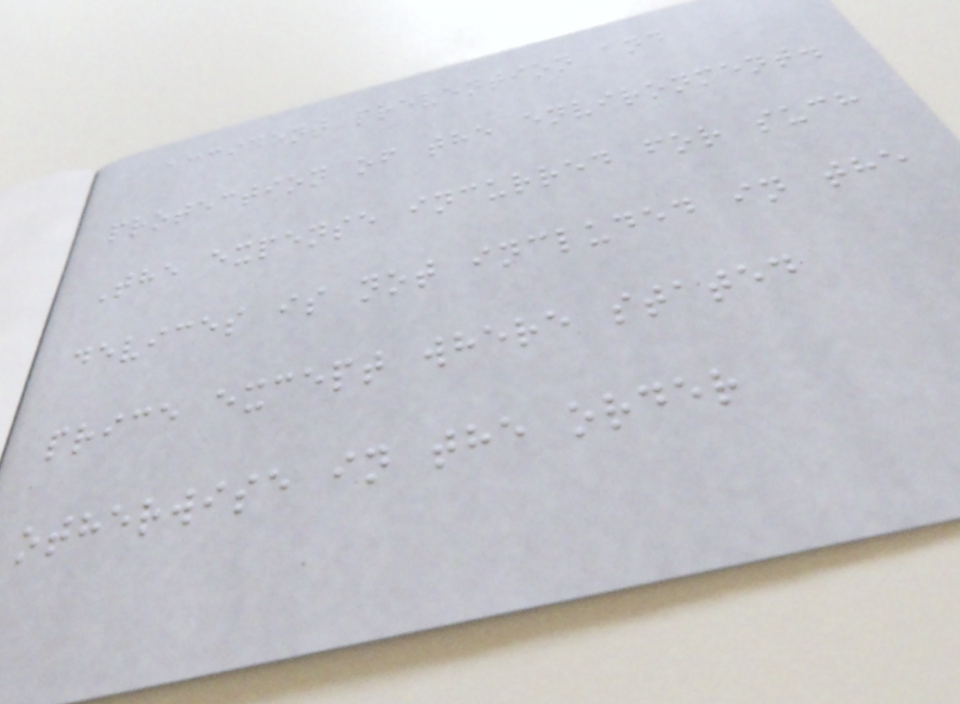accident prevention and
protection of the environment.
The expense incurred for such
devices is not included in the
price except where stated
otherwise in the order
